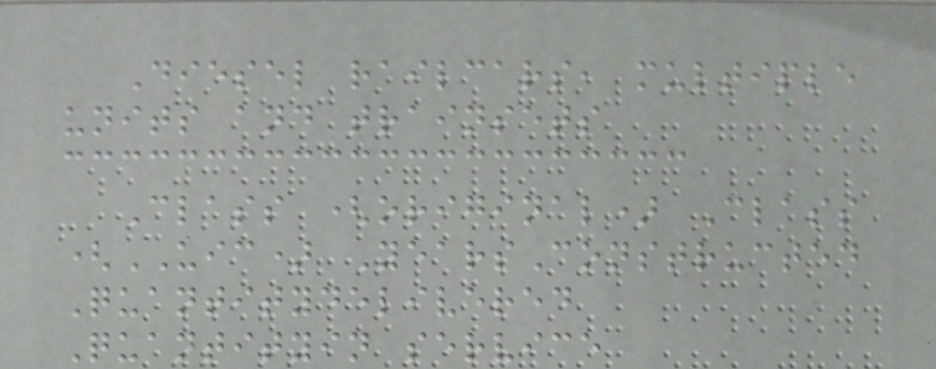Diesel railcars, multiple
units and trainsets
Class (original) Class
(UIC) YearsConstructed
Quantitydelivered
Quantityin service
